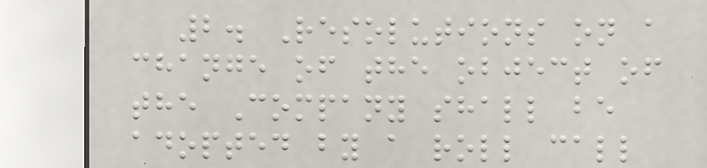2. Resolutions on a
change of the object of
the Company shall be
adopted by a roll call
